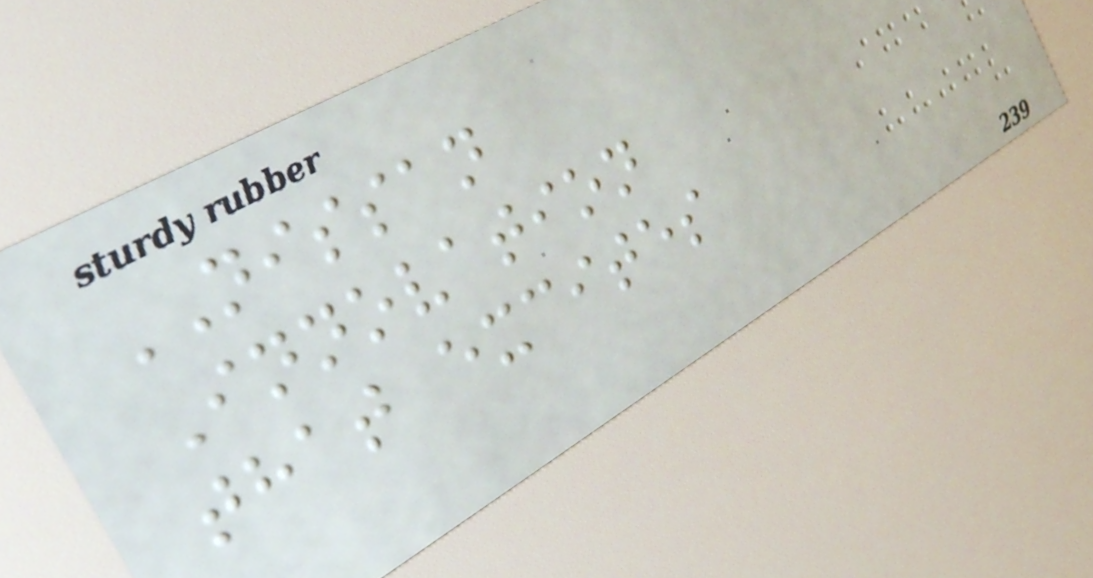NISSAN
Innovation
that excites
